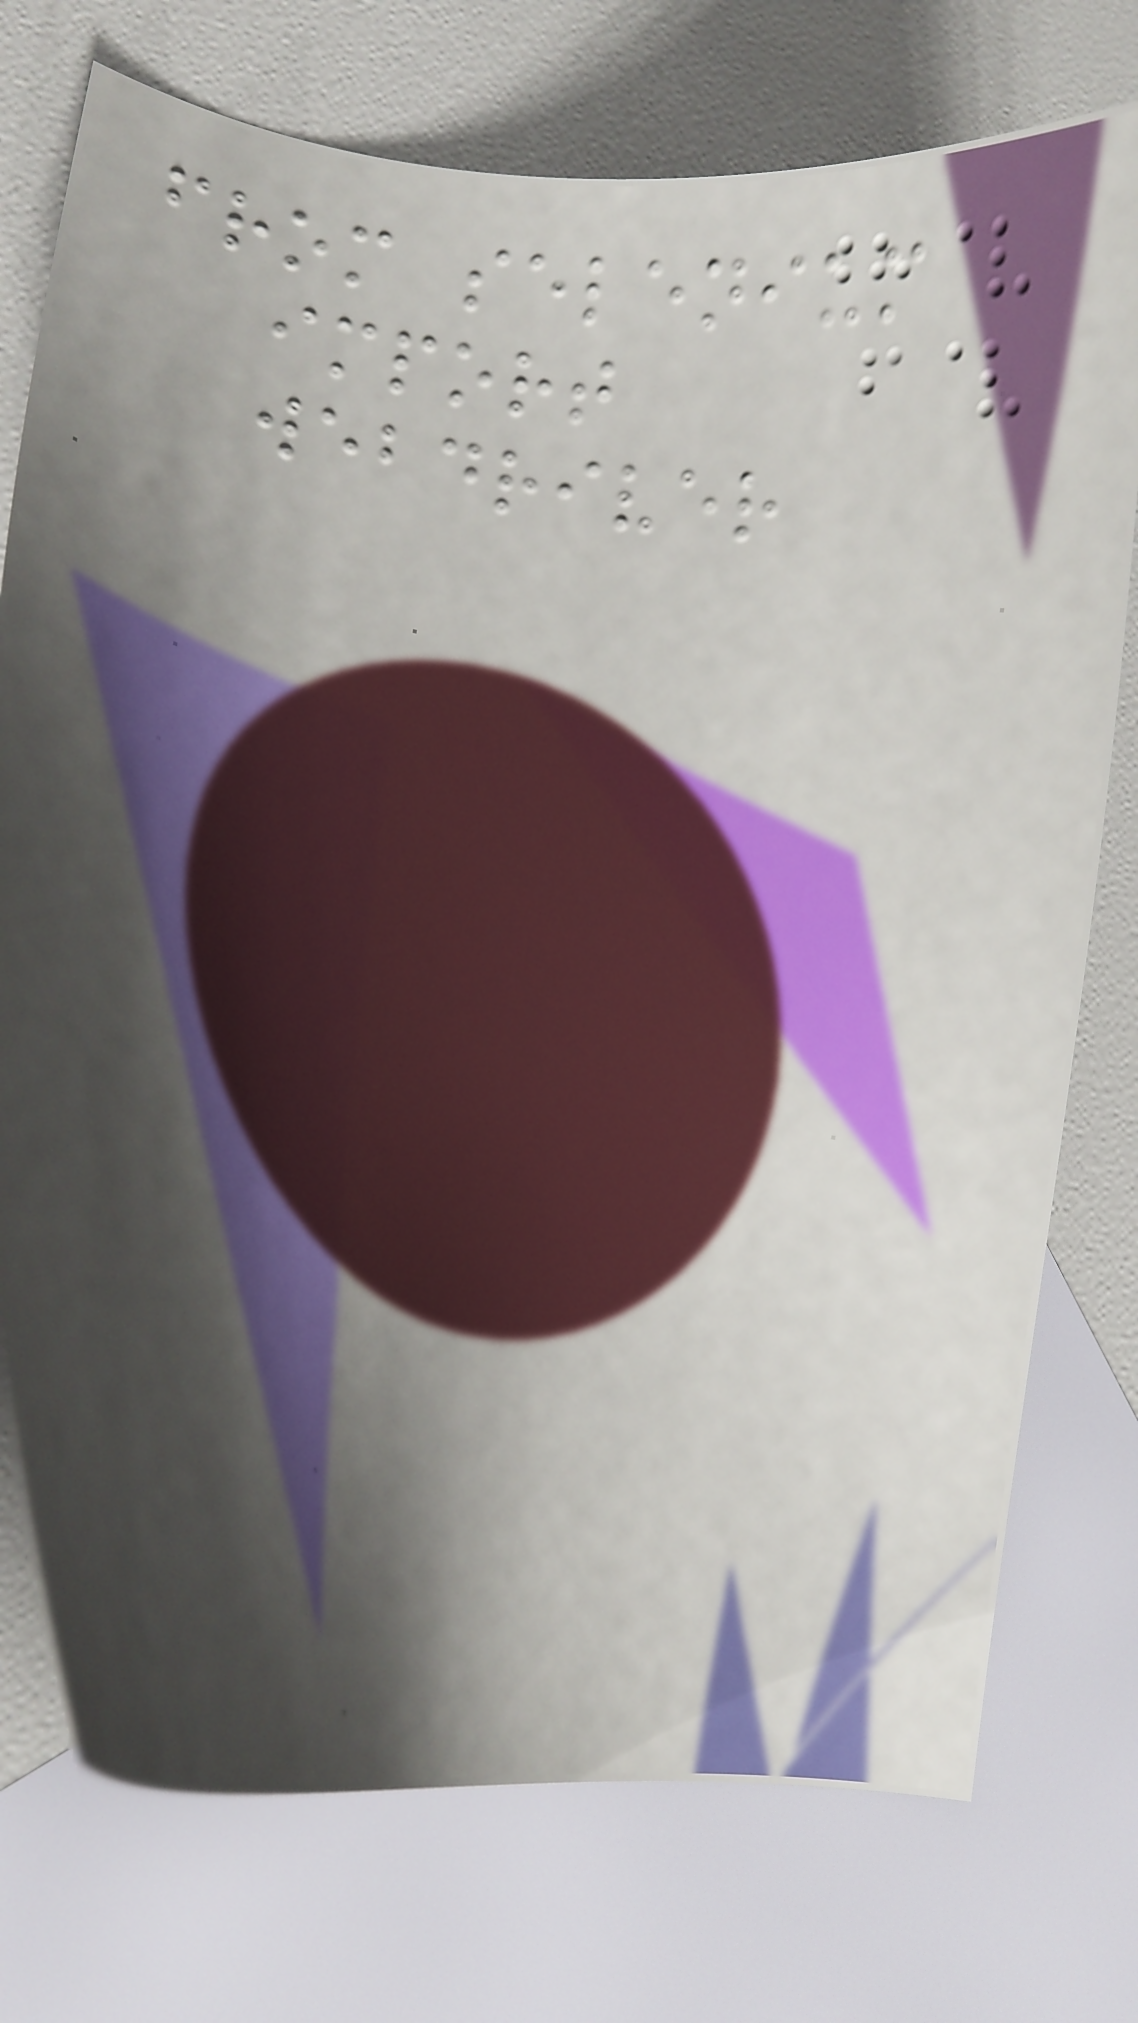from selenium
import
webdriver
